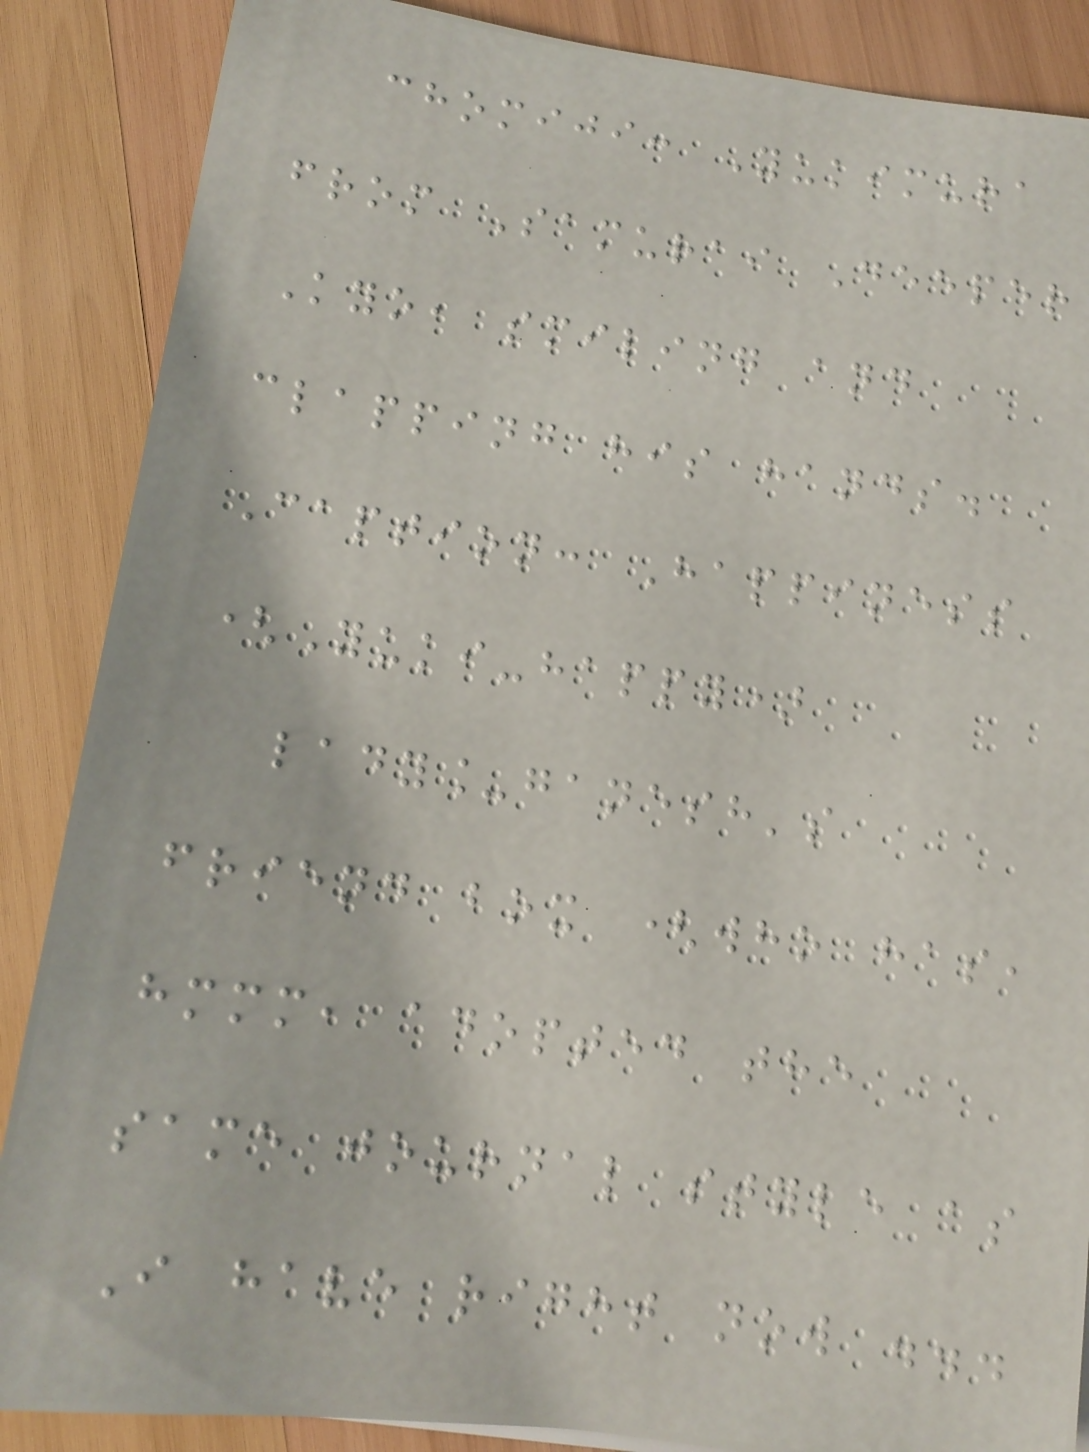chomiji: Yukimura
from Samurai Deeper
Kyo, smiling and
clapping his hands.
Caption: Happiness
(Yuki-happy)
lady_ganesh's
friend box (who has,
hmmm, adopted the
same journal style as
I have right now ...
